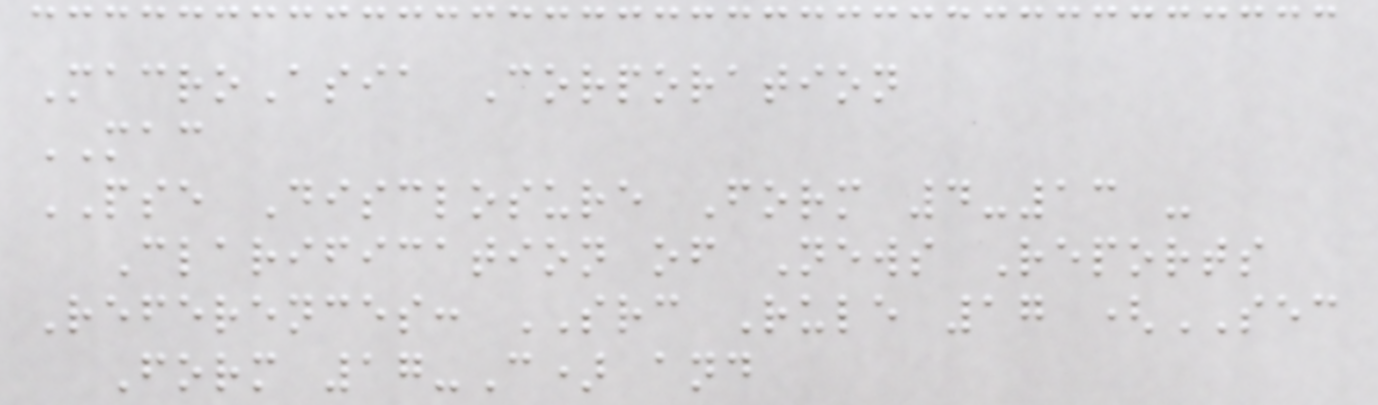MacroAsia Corporation
MAC
PSE Disclosure Form 4-13 -
Clarification of News Reports
References: SRC Rule 17 (SEC
Form 17-C) and
